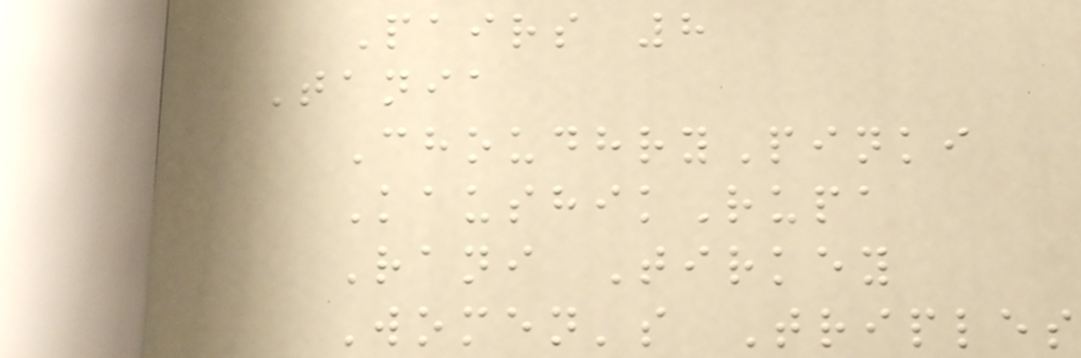Pairs 8
Tania
ChoudhryPinki
KaushikRupa
Rani Tirkey
Women's Triples
